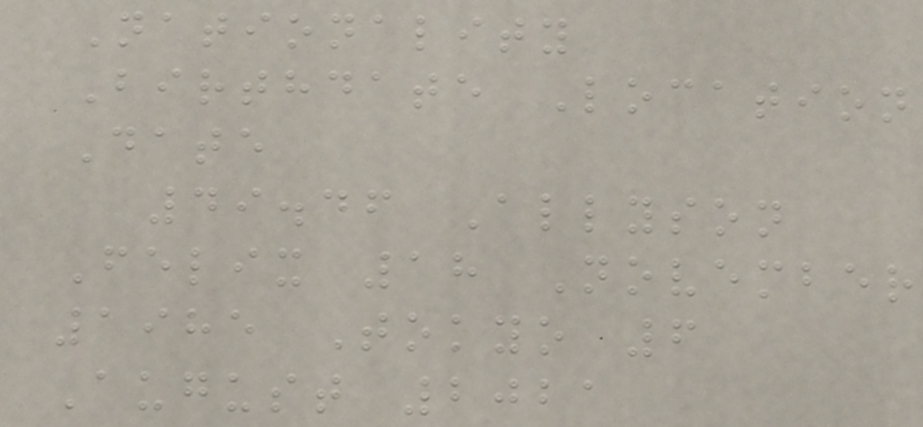Nationality
Birthdate Location
Date
49.46 Allyson
Felix 18 November
1985 Tokyo 6
August 2021
